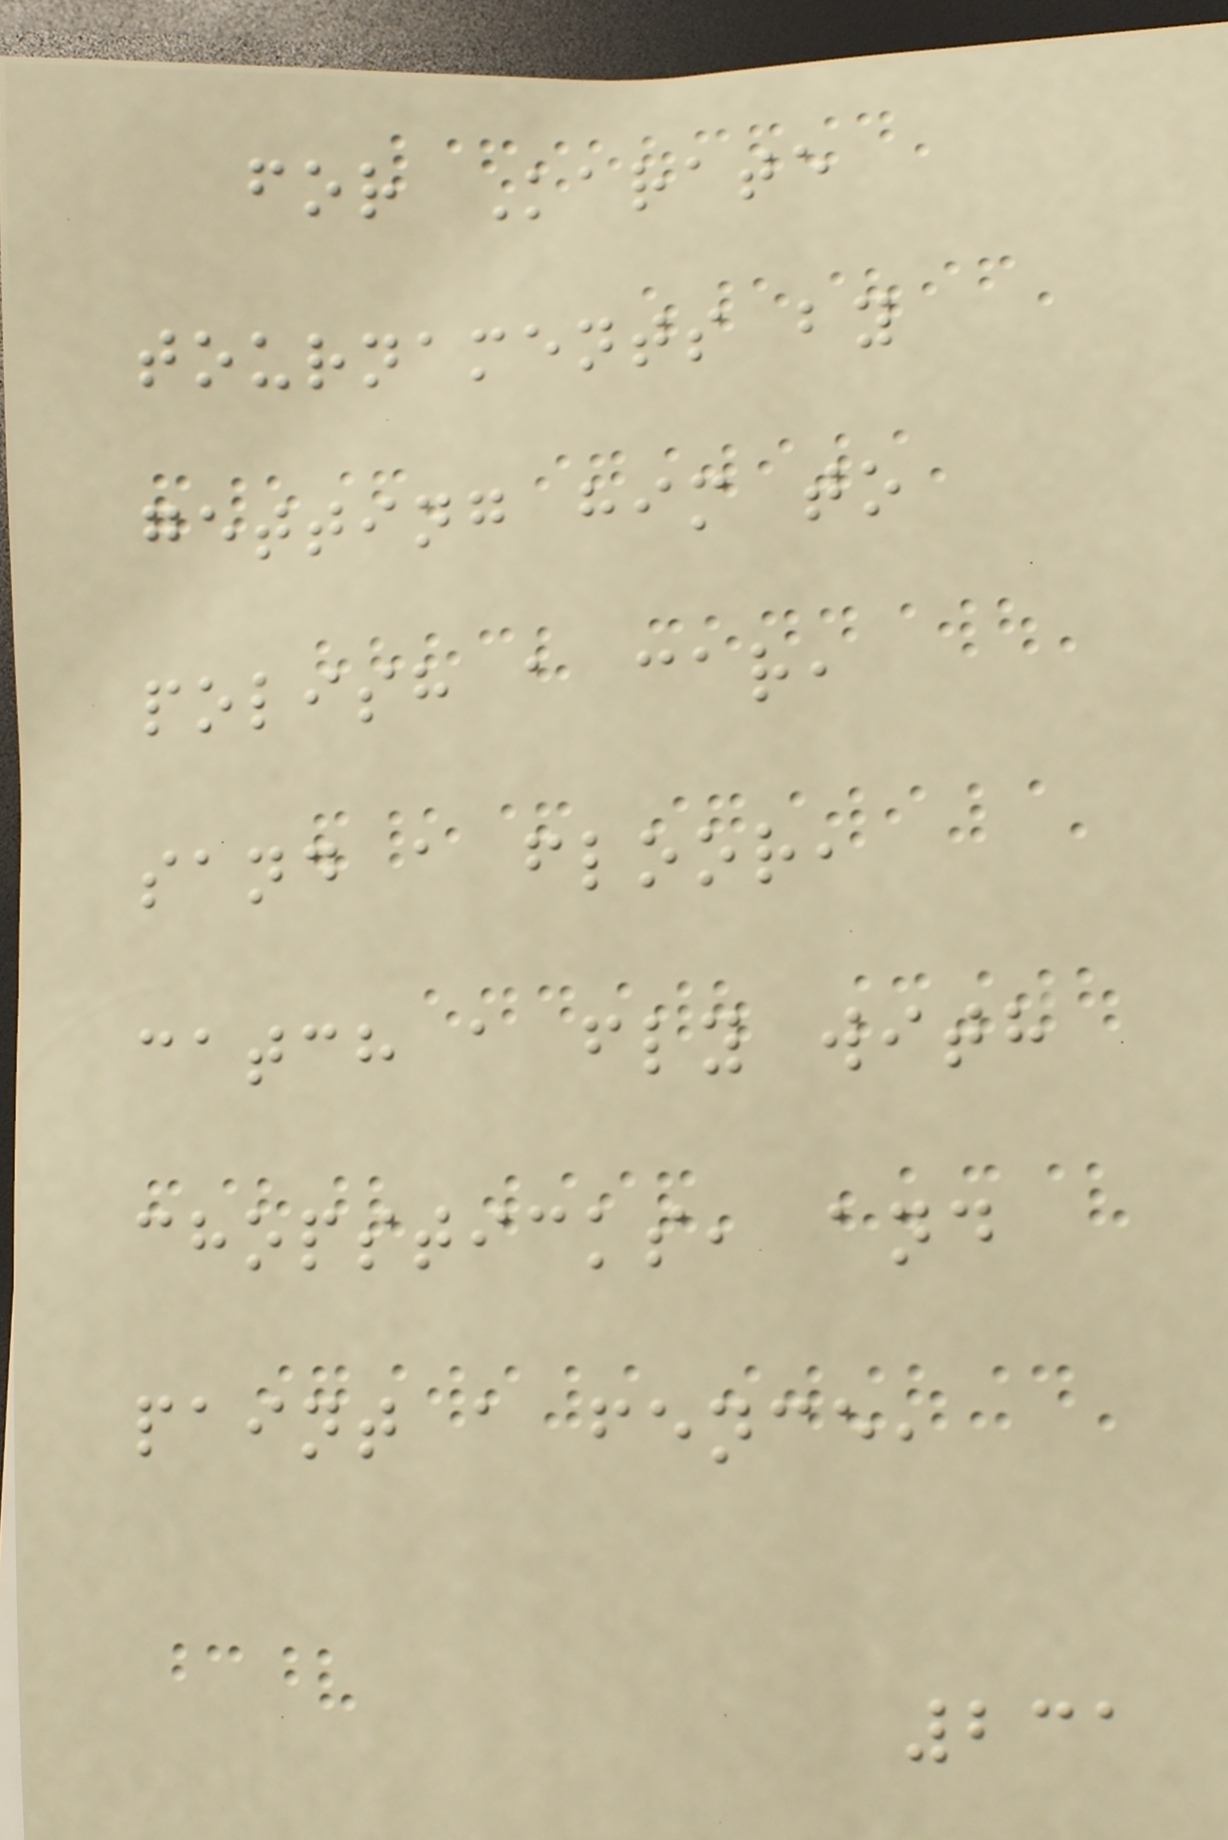for Karate
tournaments by
getting him to
polish a car,
sand a floor,
catch a fly with
chopsticks, and
paint a fence,
231
